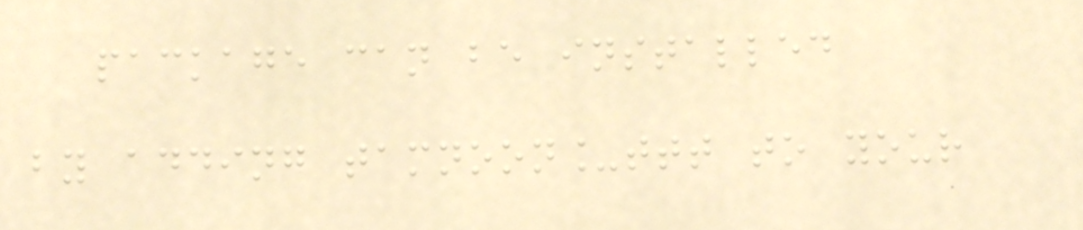package can be installed
by adding tamnoon_ttt to your
